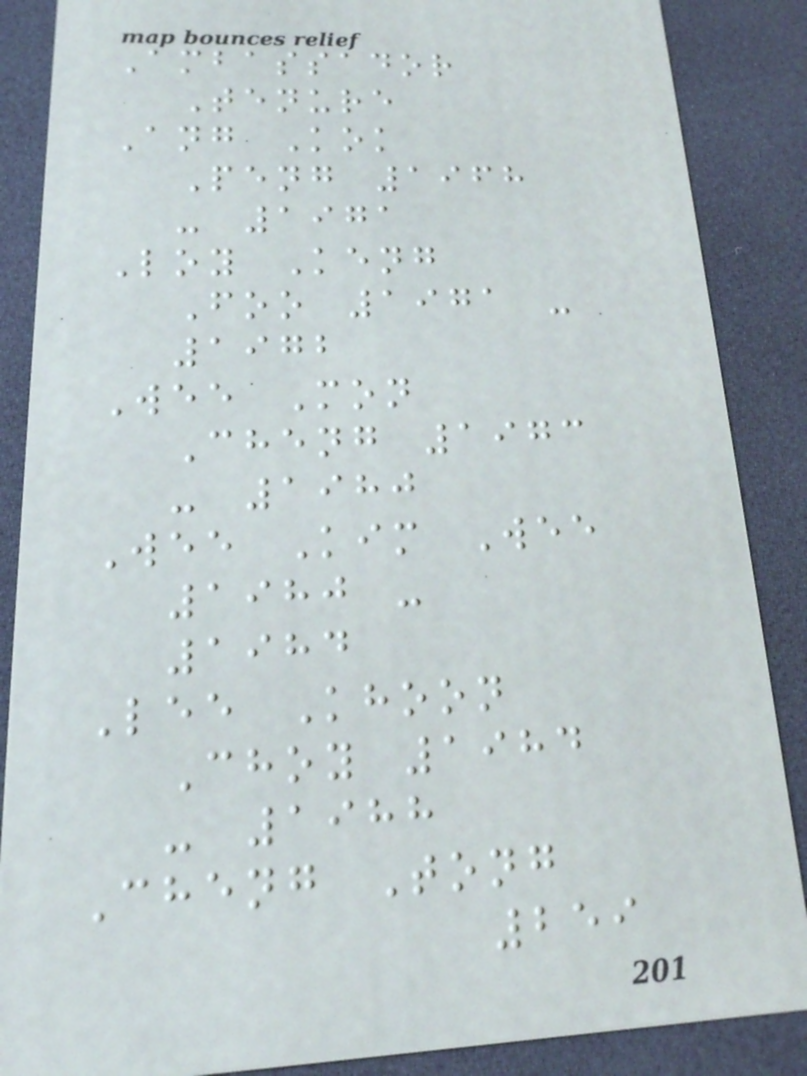Ambassador
Tenure
Ang Kok
Peng 1968
- 1971
Loy Keng
Foo 1971 -
1972
Wee Mon
Cheng 1973
- 1980
Wee Kim Wee
1980 -
1984
Lee Khoon
Choy 1984
- 1988
Cheng Tong
259
